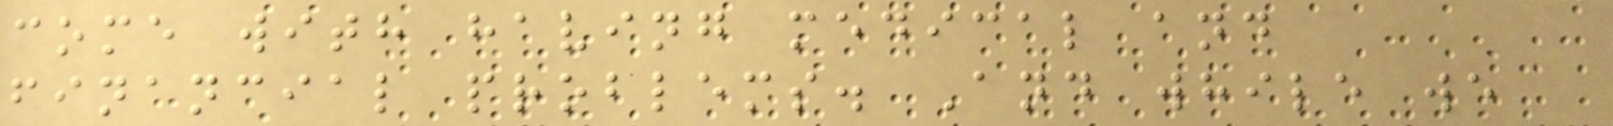come with having medical and
financial problems. And while we
